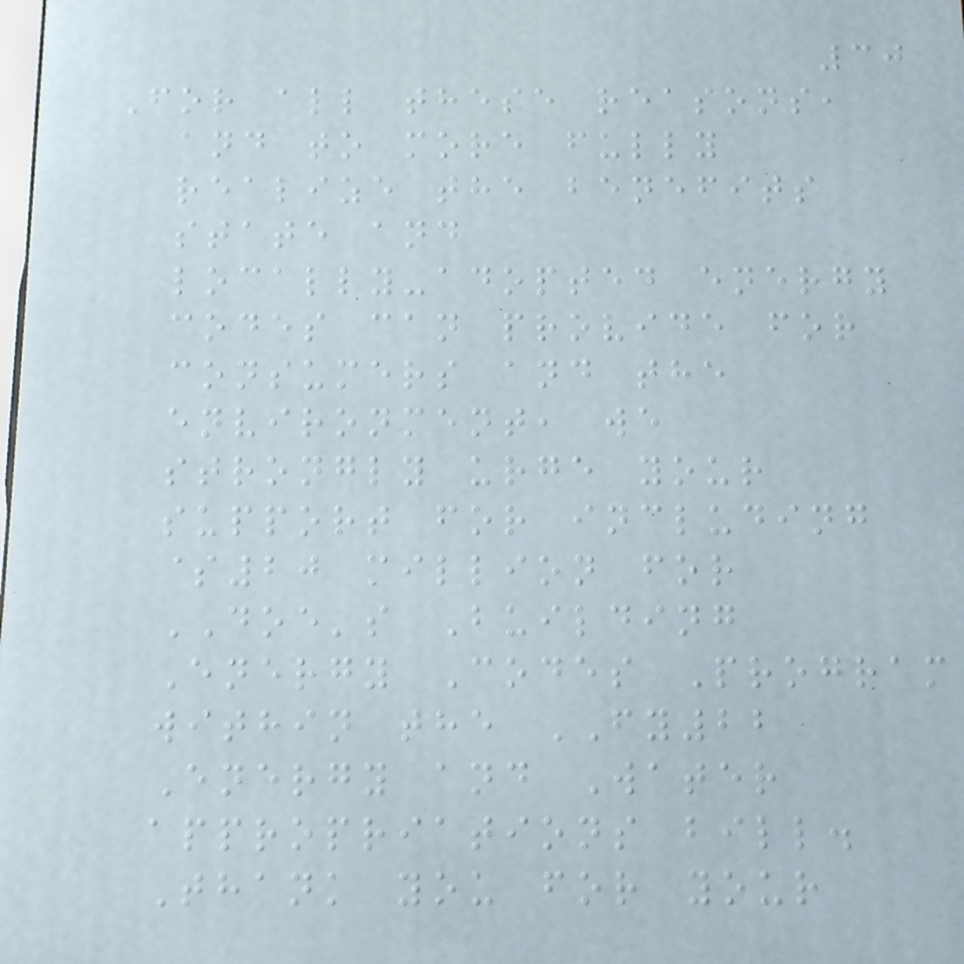30
For all these reasons,
and to more fully
realize the benefits
state and
locally-adopted energy
codes can provide for
consumers and the
environment, we
strongly urge your
support for including
$20 million for
DOE's Building
Energy Codes Program
within the FY22
Energy and Water
appropriations bill.
Thank you for your
